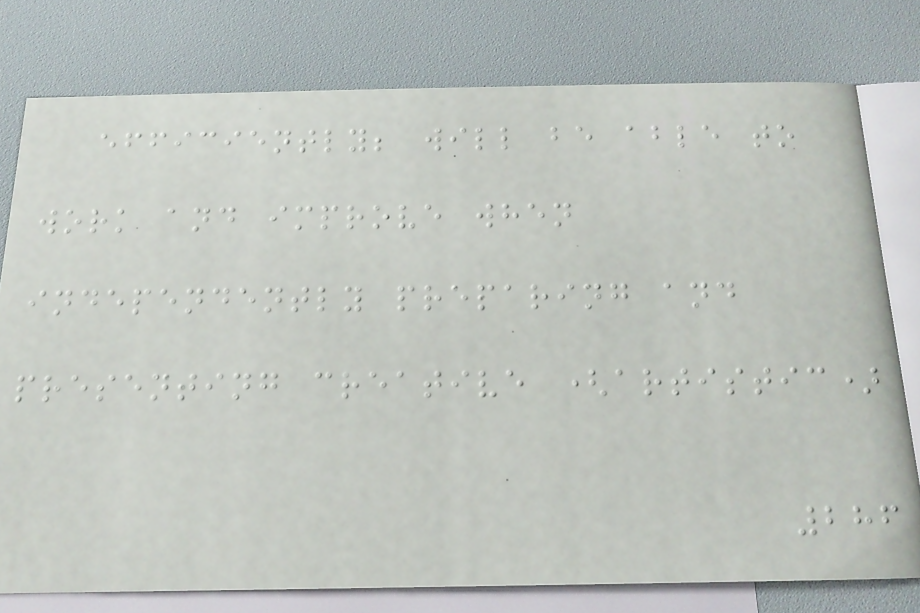efficiently; will be able to
work and improve when
independently preparing and
presenting creative (artistic)
286
